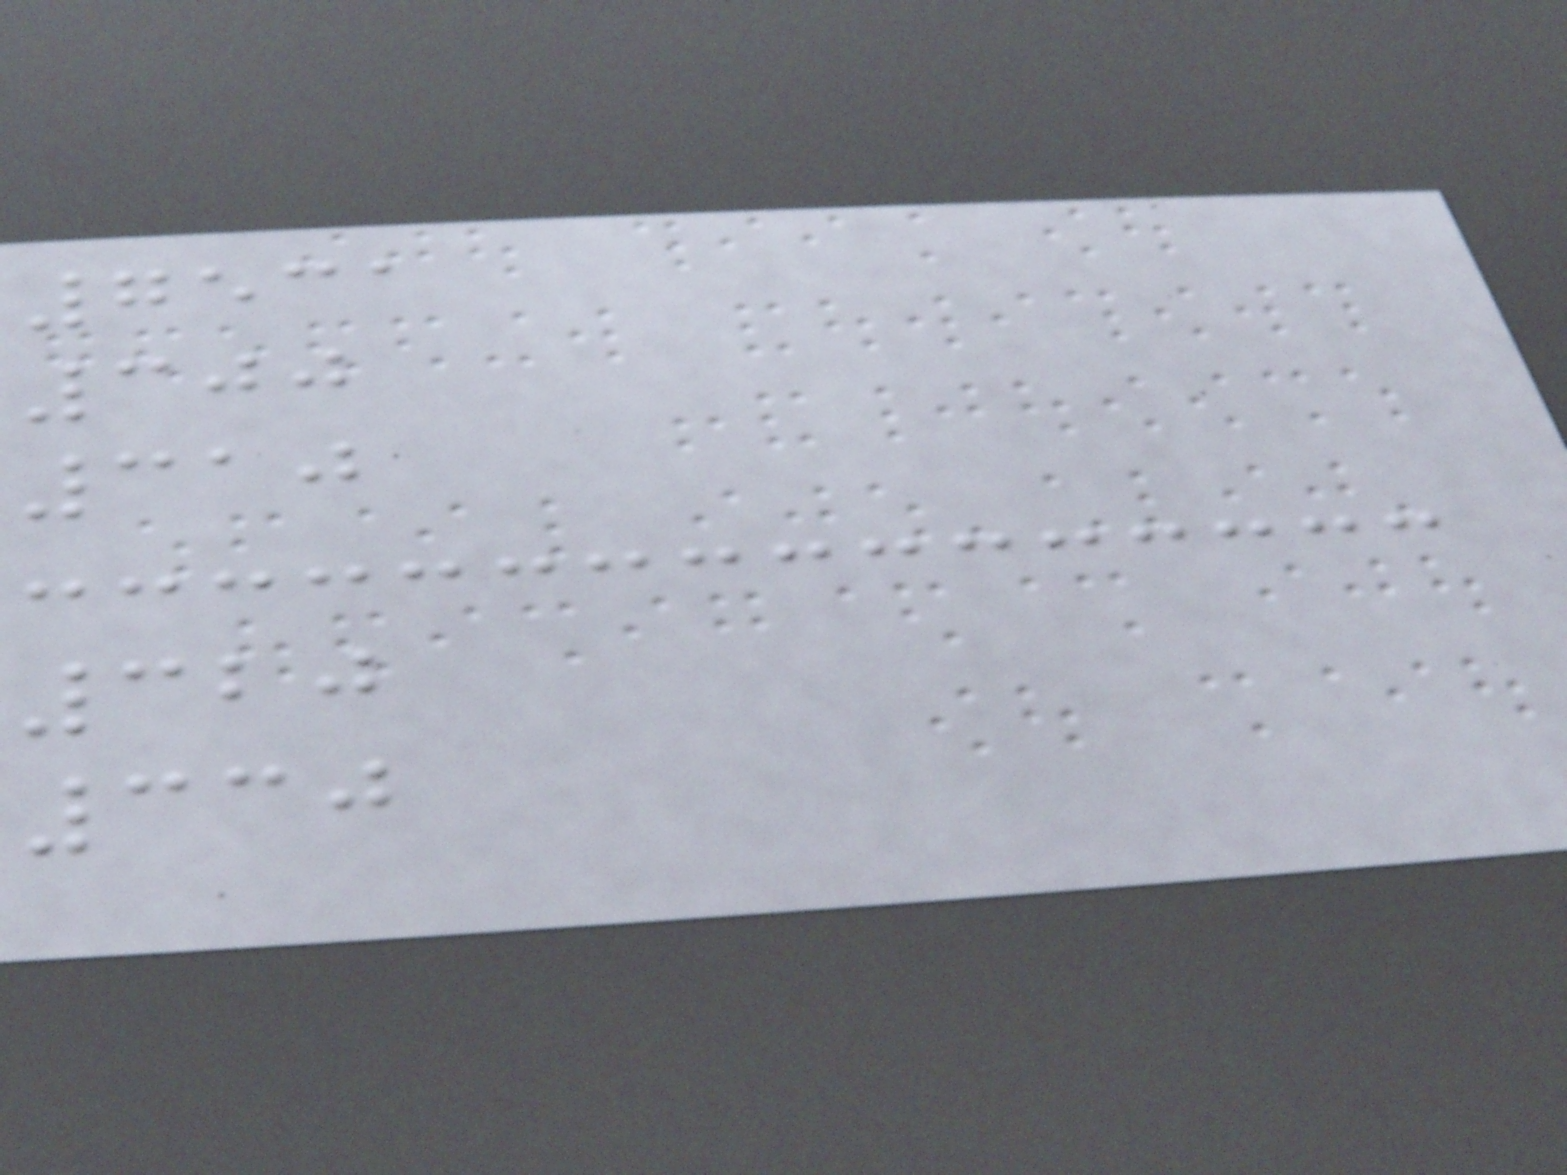7531
300
310
320
330
